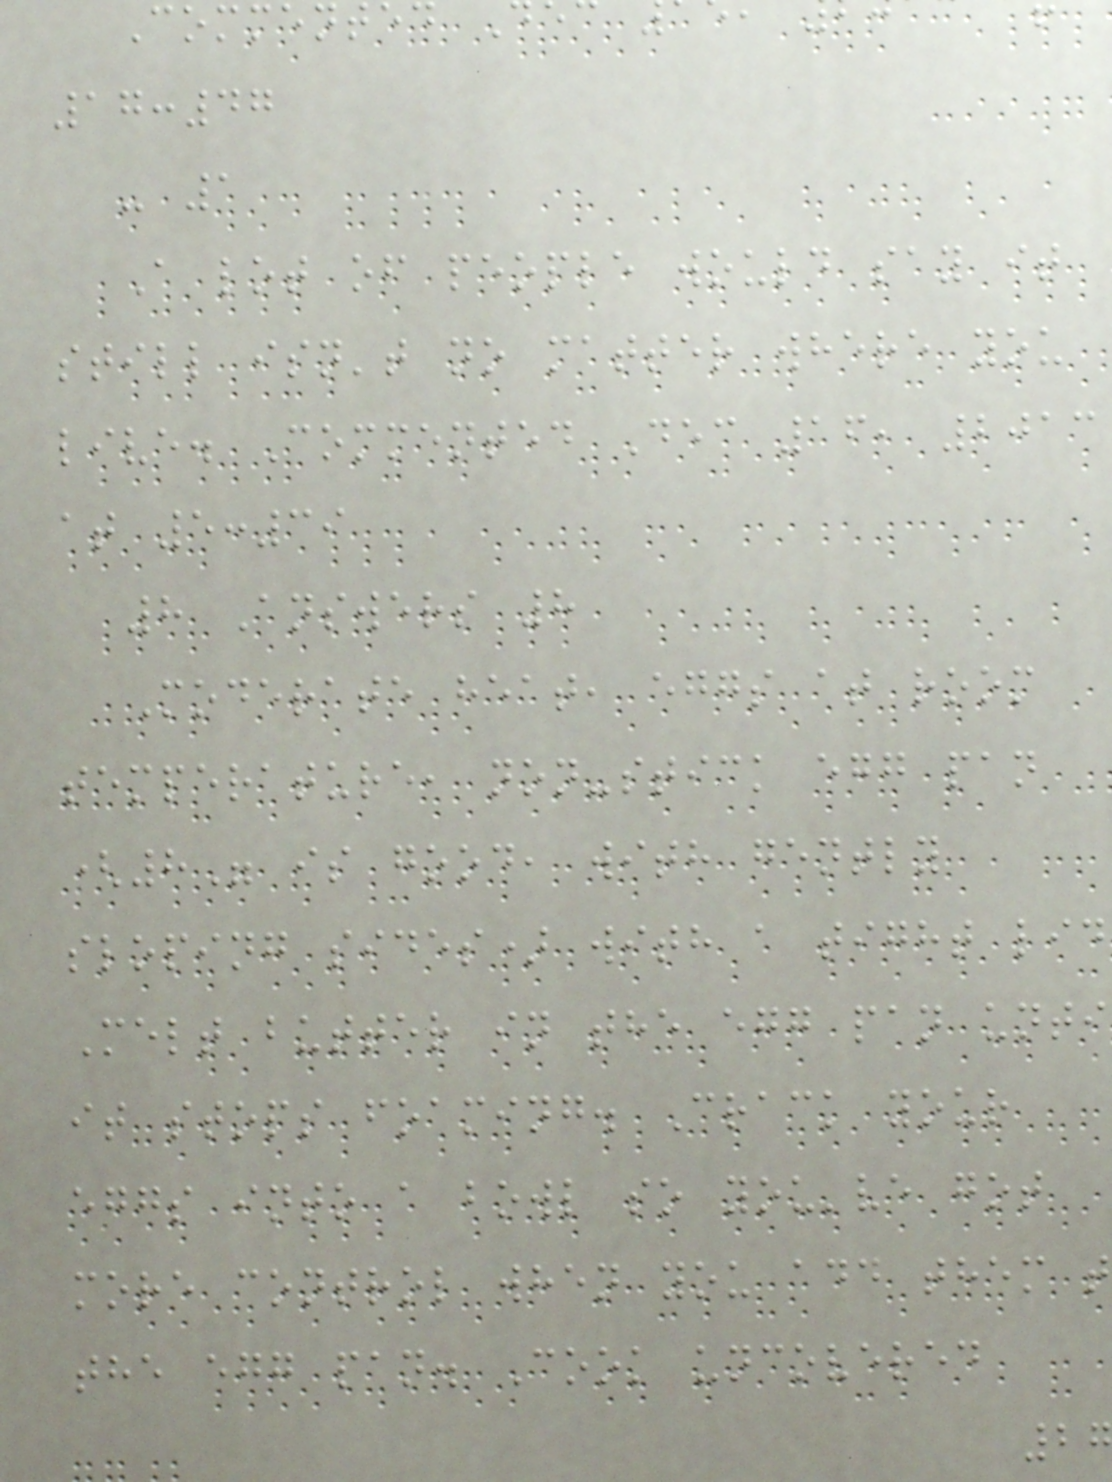Commented
17:47
- 1
A lot of people would say it
still isn't no matter where you
live. Commented Dec 16, 2013
at 5:39
8 Answers 8
Moderate heat, eggs at room
temperature, non-stick egg pan
(8" is good, with gently
sloping sides) with a tight lid
Melt butter in the egg pan unti
it stops foaming. Crack your
eggs into a bowl so you've got
more control when you add them t
the egg pan. Cook uncovered
